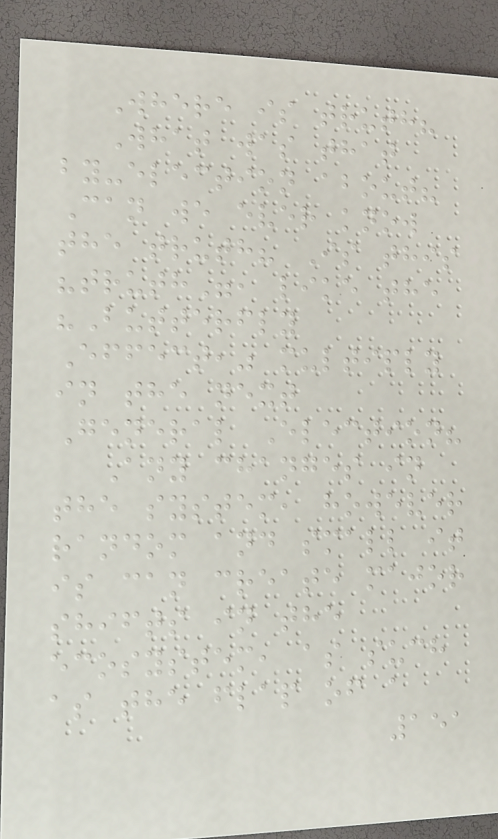Where is truth?
What was that
by-election about?
Can we ever know
the truth? Is this
"truth", like the
"Butterfly
Effect," multiply
in the next
General Election?
Any changes in
the system, however
random and small it
is can create major
shifts in the
ecosystem, as such
as the flap of a
151
